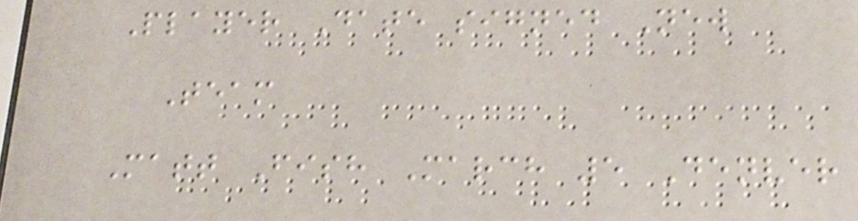Player Date signed New
Team
Matt Fish March 5 Denver
